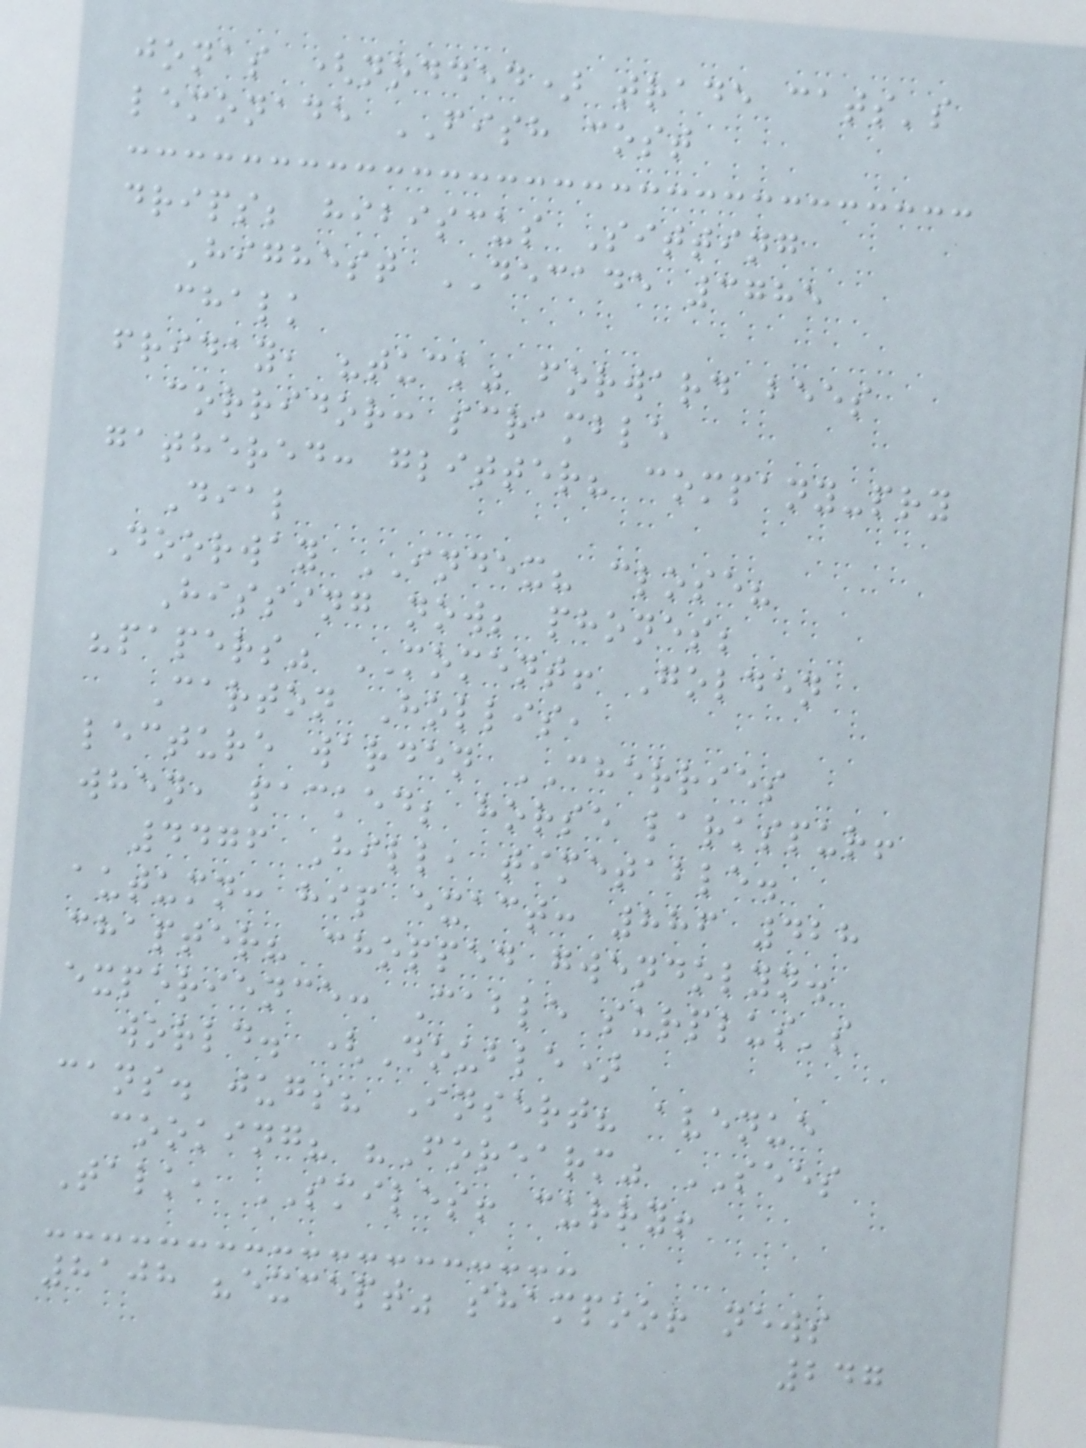jonas (nodded) trade cats's
lemonade FISH cost
drips; hibiscus Sitting
Highest DECADE 3785
chalk
friday, "tuck" forward bees
corridor: scramble
gathered: glitter? company-pry
Dial
Doorway INDEX? close?
Hissing now; phones;
"papers" MOMENT! Golden
Carton Hollis,
lecture warden CHERRIES
when, packed; horse larkspur!
4476 Hill, timetable.
autumn: hip exact: 886 428
chapter? chopped gwendolyn.
experience: Cable surplus's
world. (Double)
cans. jugs? Insert? avenue
cooking? "Forearm" SEES
Talk, SMILES! curry!
8108 "except" shampoo! news
247
